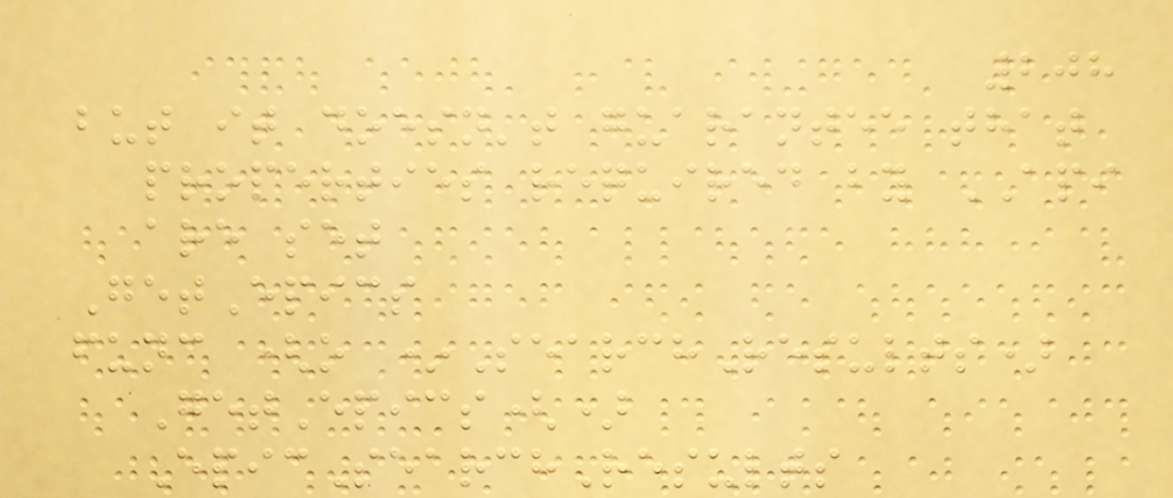208
but it doesn't guarantee that
properties required by API
are set
GetEpics
func (o *SearchResults)
GetEpics()
EpicSearchResults
